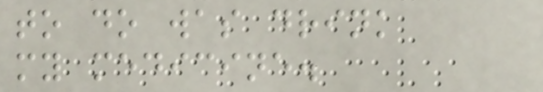to do was drink
my medicine.
